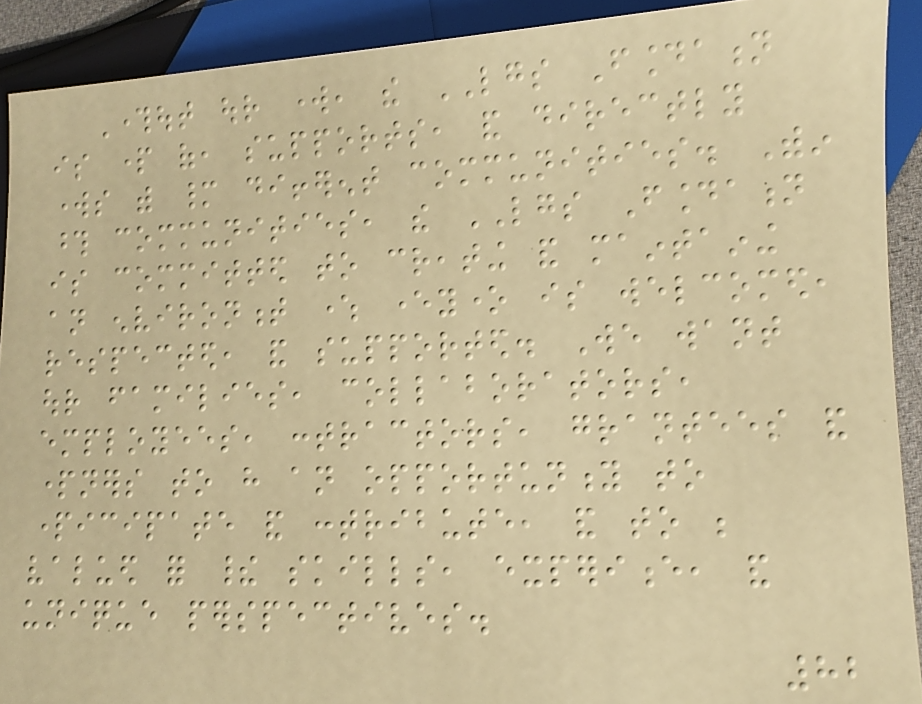Throughout our work, the LGS Foundation
is part of, supports, and directly
works with many different communities. Within
those communities, the LGS Foundation
is committed to creating and maintaining
an environment where everyone is welcomed,
respected, and supported. We want
our families, collaborators,
employees, contractors, grantees and
partners to have an opportunity to
participate and contribute, and to be
valued for their skills, experience, and
unique perspectives.
82
